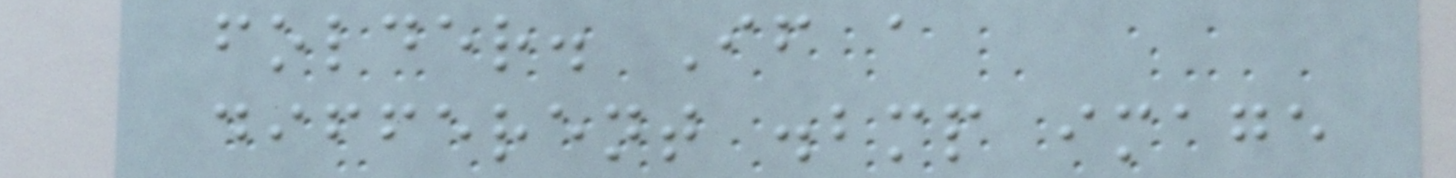folder. If a
different .bmp image
